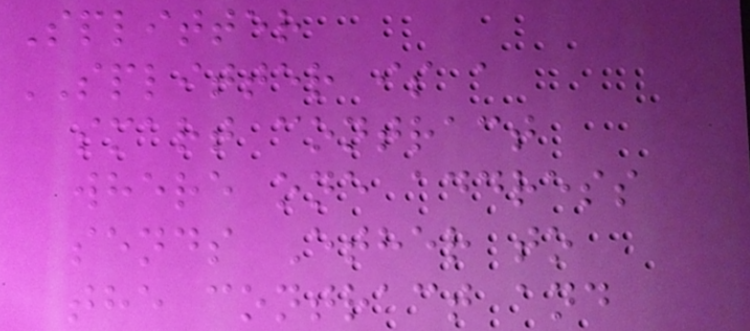Splitter
SPLITTER is a
smart contract
where one address
sends Ether to
the contract and
